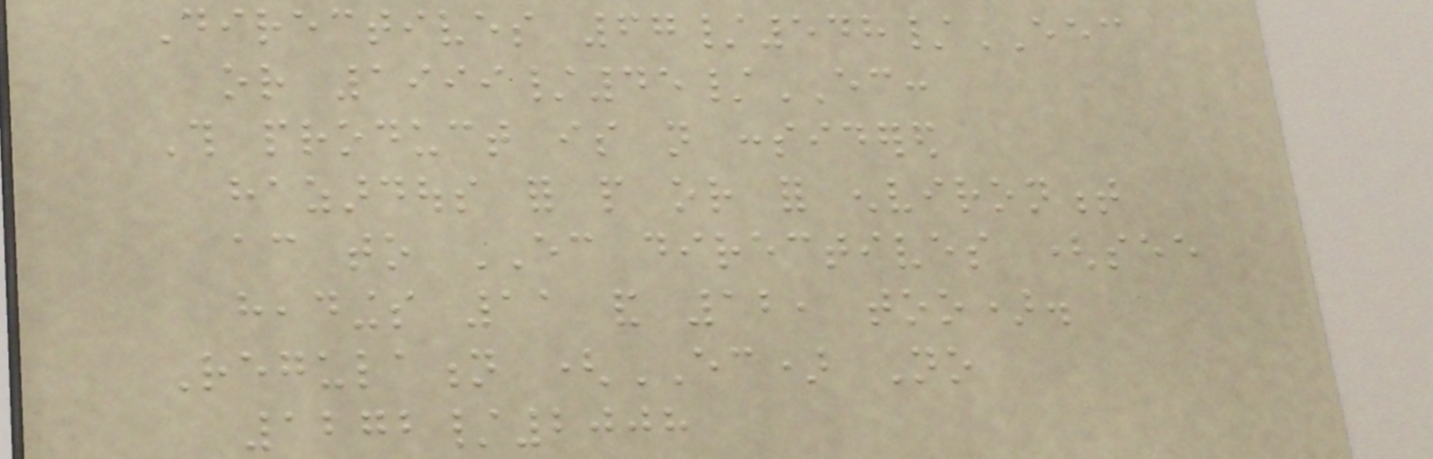Directives 67/548/EEC
or 1999/45/EC:
This product is not considered
hazardous for people or for environment
according to EC directives (see
headings 11 and 12, too).
Regulation (EC) No
1272/2008
